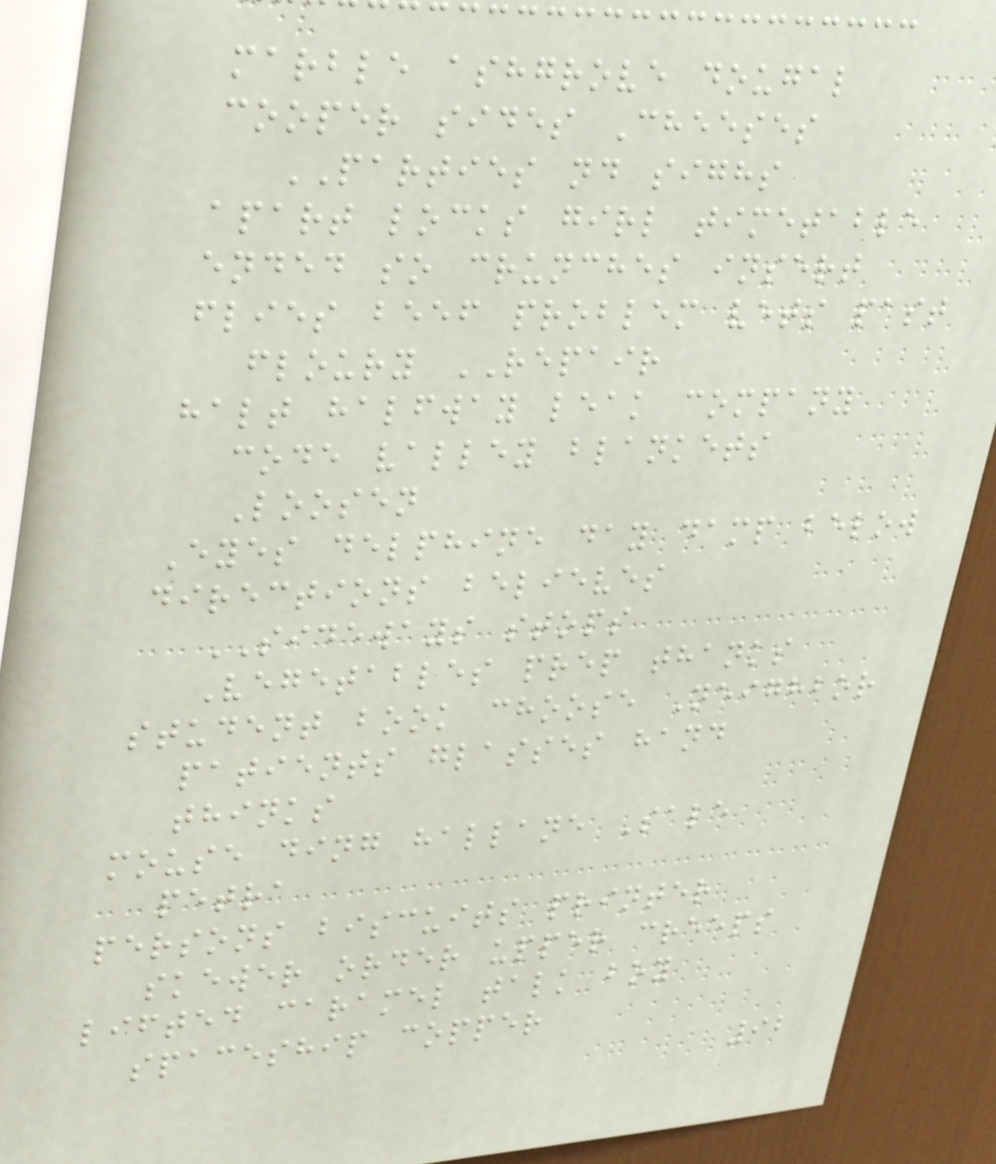marble ashgrove dougal
cooper sides Cheeses
PARTIES nd sighs
apart locks girl timetable
ended so crunches insert
flies beef problem vets past
floury REPAIR
halt halfway leak company
code valley blankets
Loosen
Eyes delphine day damp below
directions believes
SIDEWAYS stops
Vegetables prep thanks
student book choose Neighbor
patients glasses hand
thinks
mouse ding hallane Sale
petra
persons biscuits printer
skewer order upper creeps
lifted caramel talk boy
spaceship copper
92
